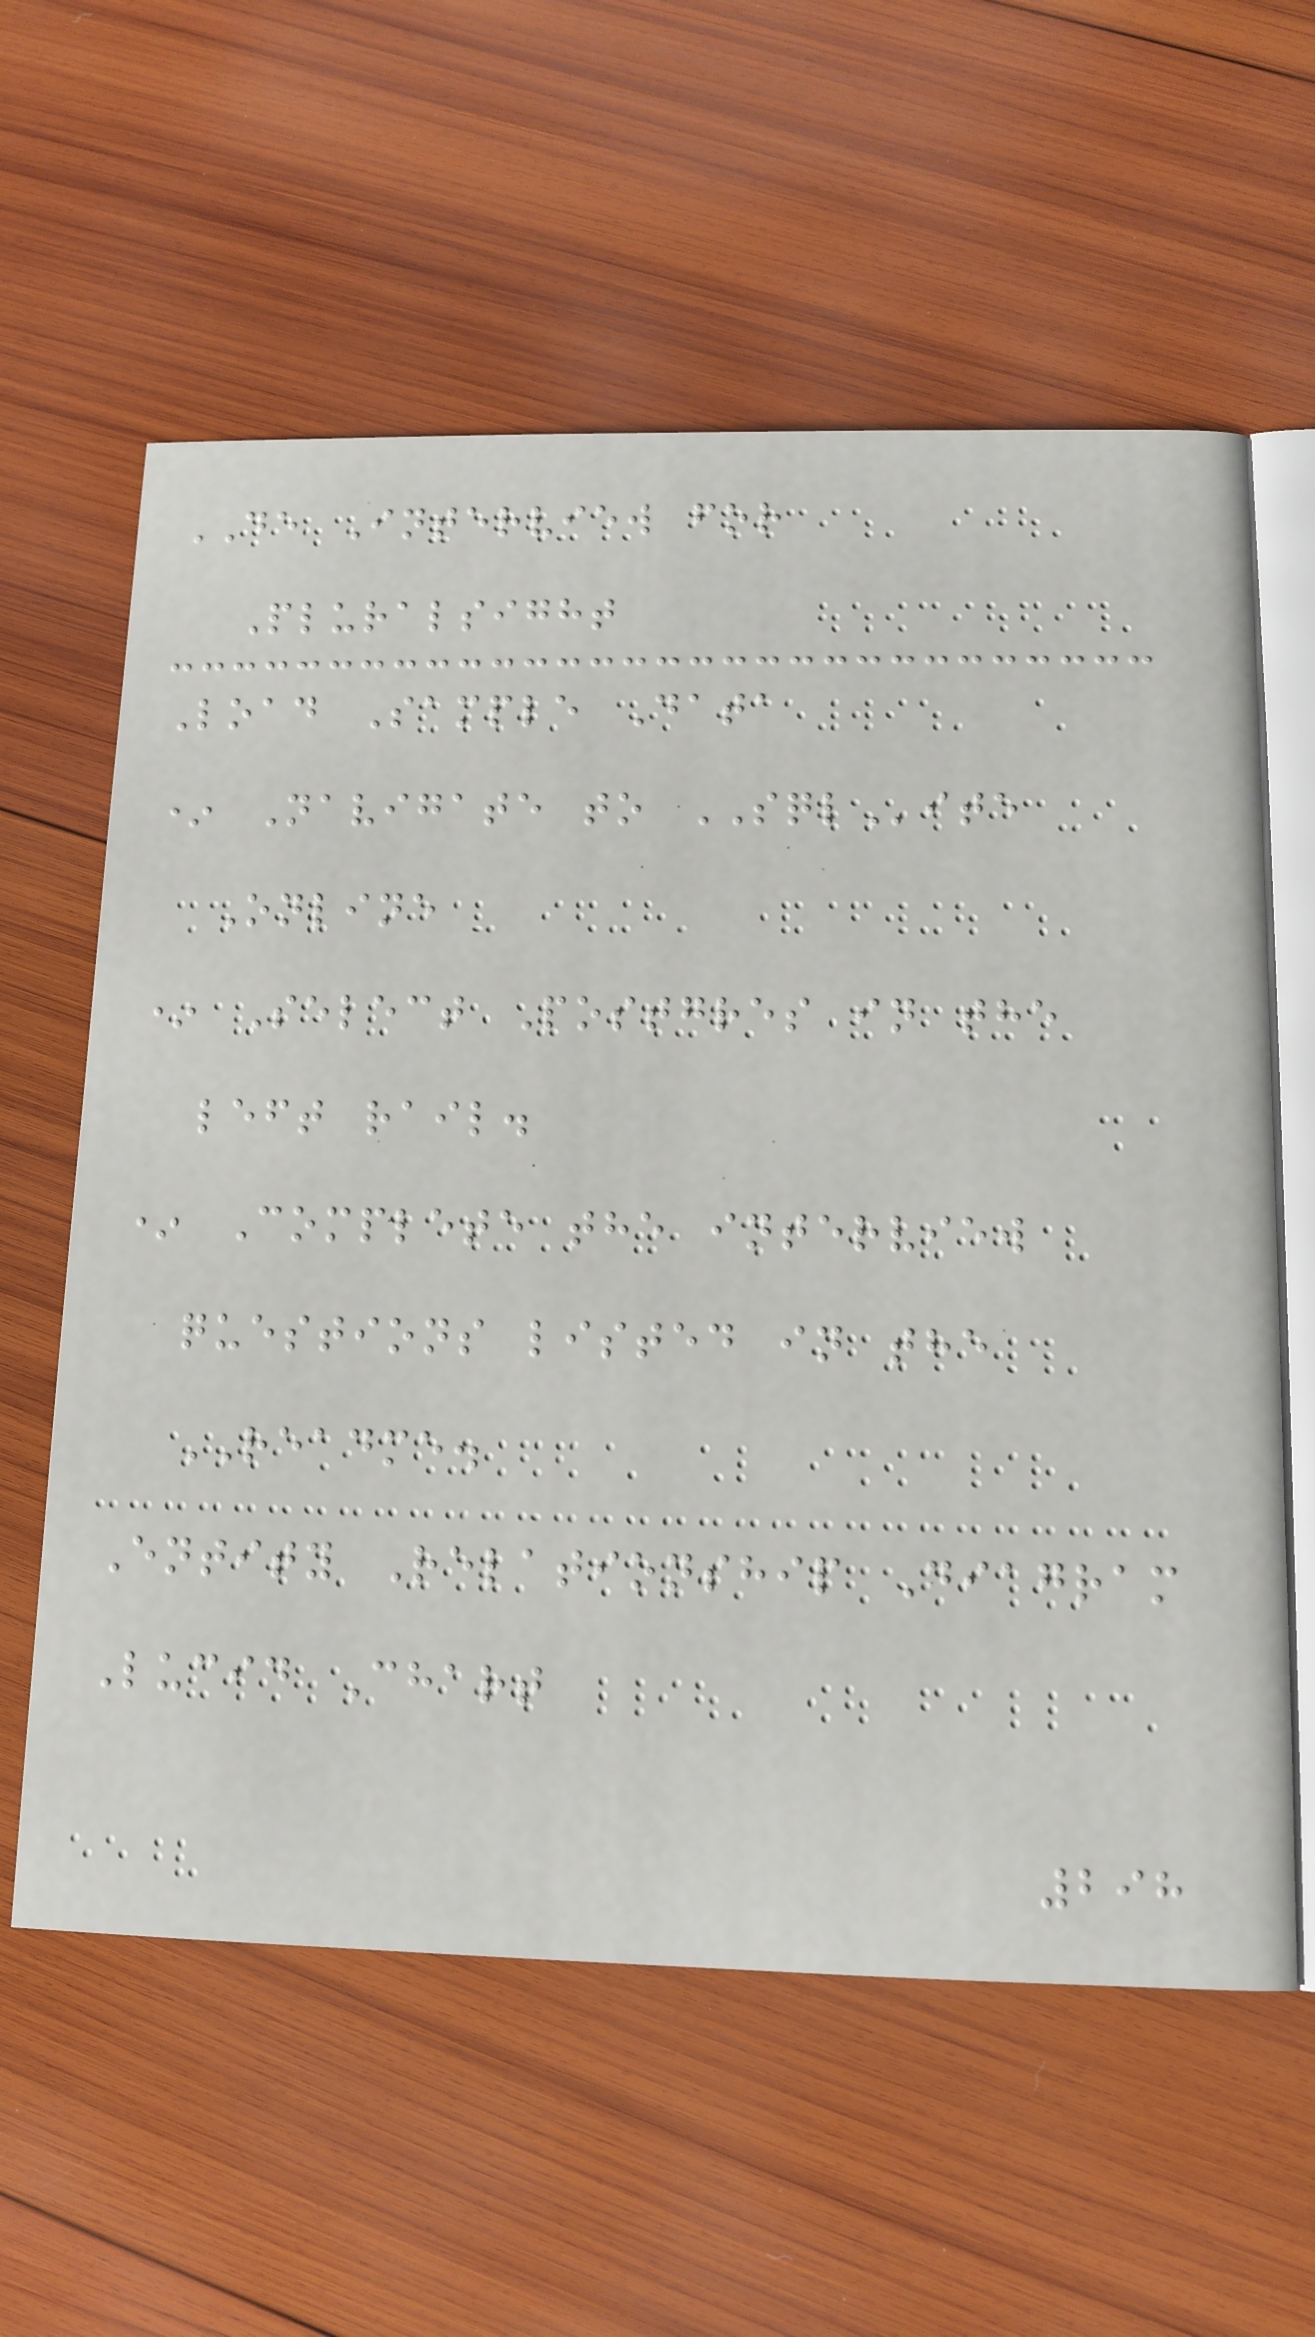DE Interview for
Pluralsight
Load Sample Data
* Navigate to SQLite
Online
* Select Postgres in the
left rail.
* Complete the interview
questions listed in the
README.
Entity Relationship Diagram
Lucid Chart
298
